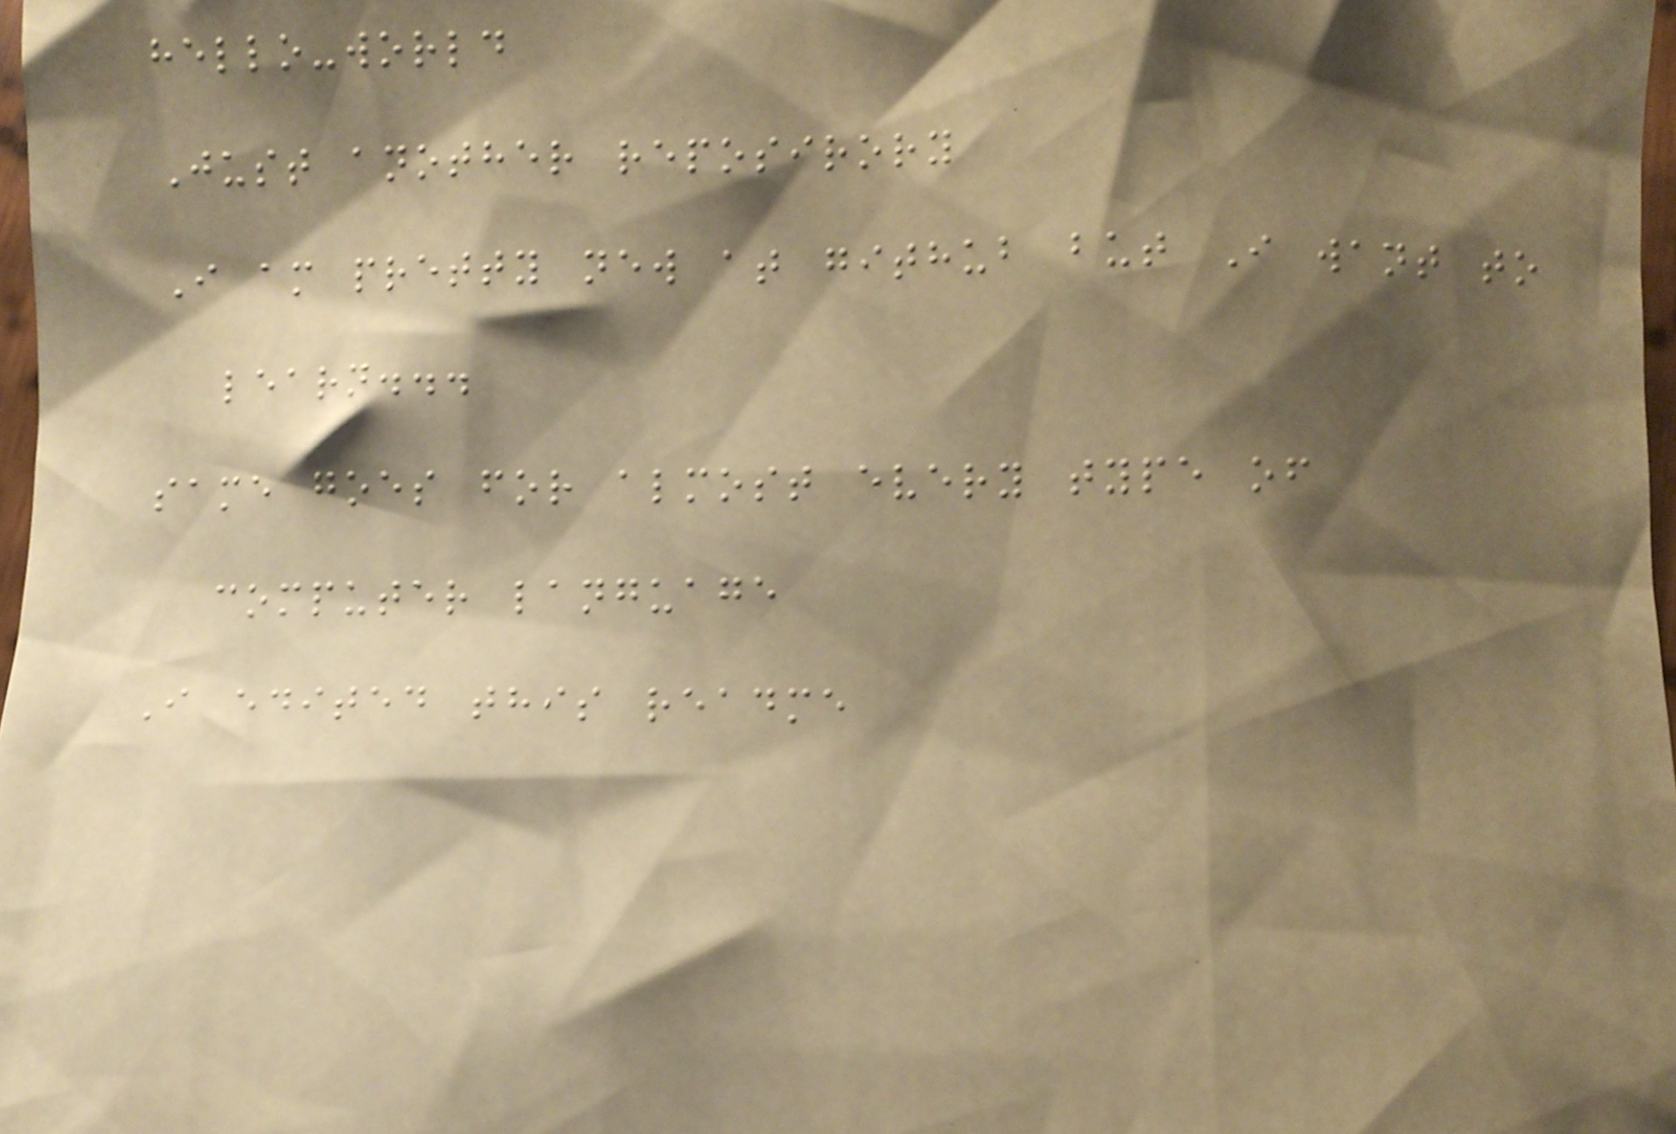hello-world
Just another reposirory
I am pretty new at github but I want to
learn...
same goes for almost every type of
computer language
I edited this readme
